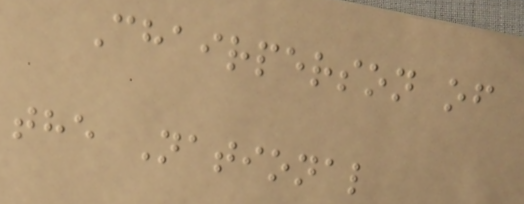Chairperson of
the National
